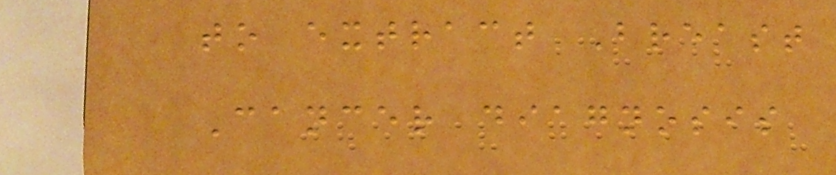to extract Breast
Cancer diagnosis
